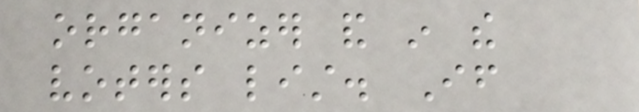organizer and in the
voters list. If
